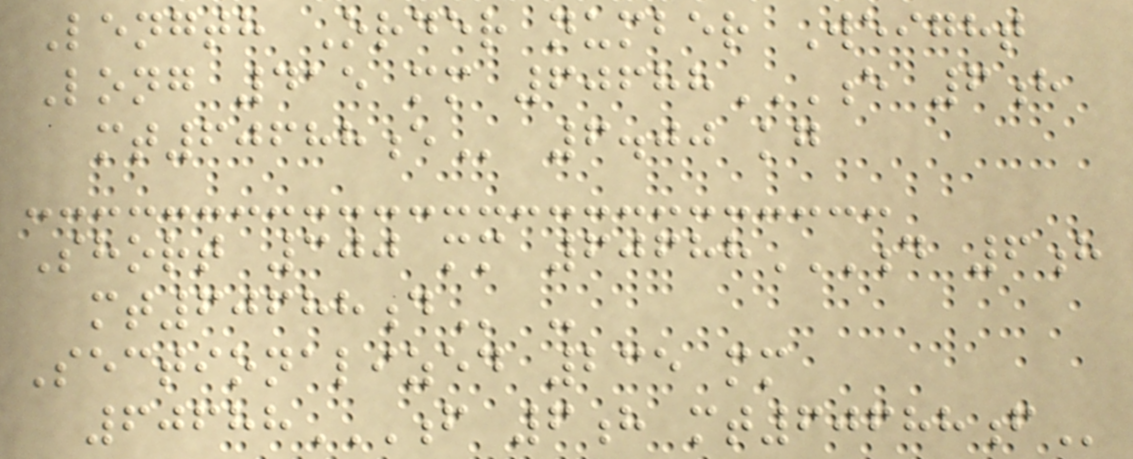Length Order number Weight
Long 415 mm 60688E 6H
MT60688E 6.00 kg
Short 300 mm 60688D 6H
MT60688D -
Sectionalized 235 mm
60688F 6H MT60688F
